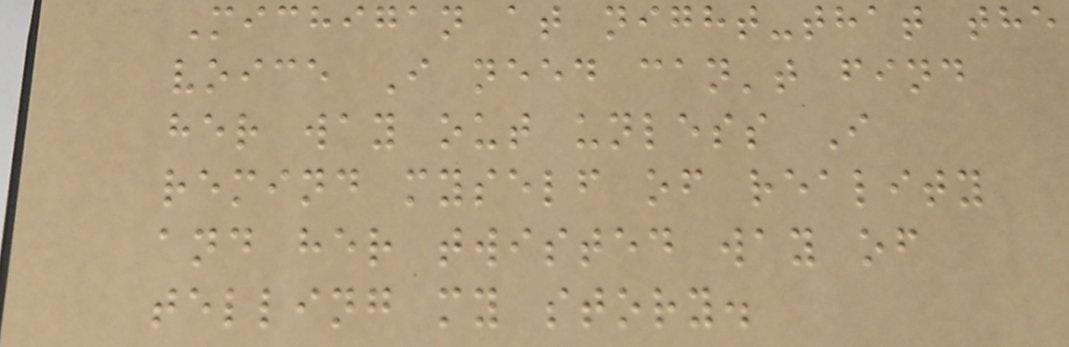Michigan at night-that the
voice I need can't find
her way out unless I
remind myself of reality
and her twisted way of
telling my story.
